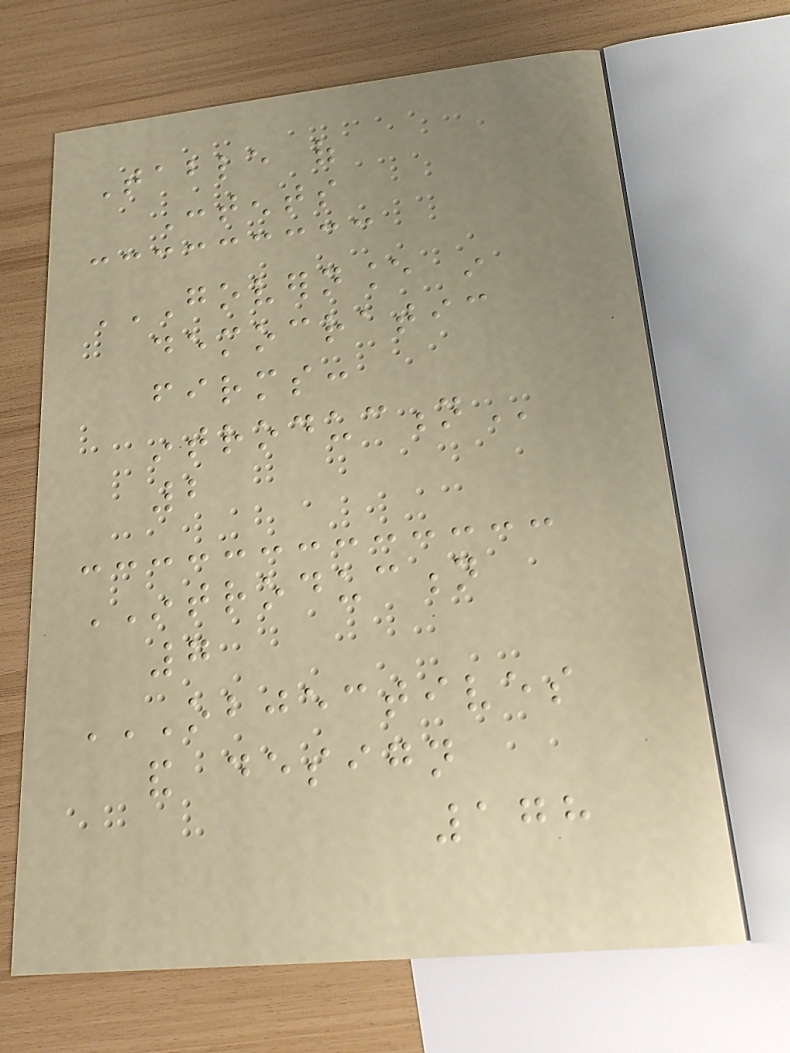Table of
Contents
GOVERNANCE IN
DEMOCRATIC
FIRMS:
INTRODUCTION
2
INTRODUCTION
7
OBJECTIVES
AND DESIGN
178
